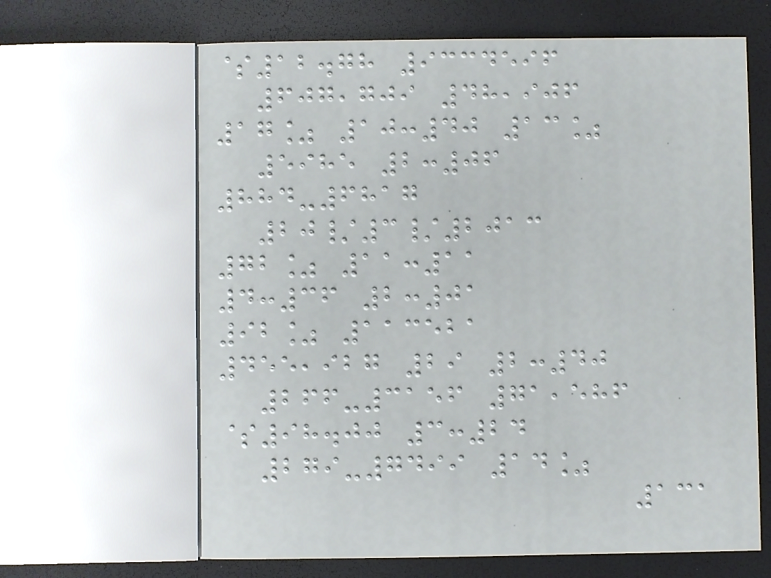$12.78 9334596
607,709 48,906
17% 10:40 13%
5985 2:06
884-6817
20/3/2013
72% 11:11
4:36 2:01
92% 113521
455,927 29 2:40
266-3156 71,586
$98.00 3:24
279-7499 14%
131
